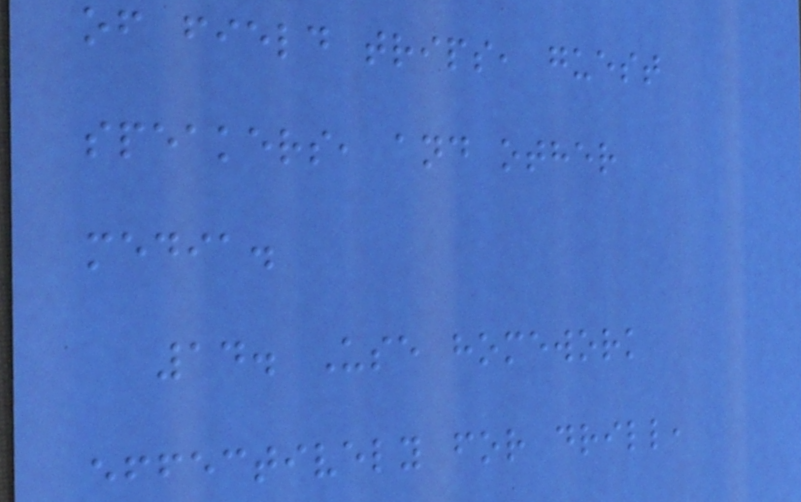of field trips, guest
speakers, and other
media.
14. Use homework
effectively for drill,
